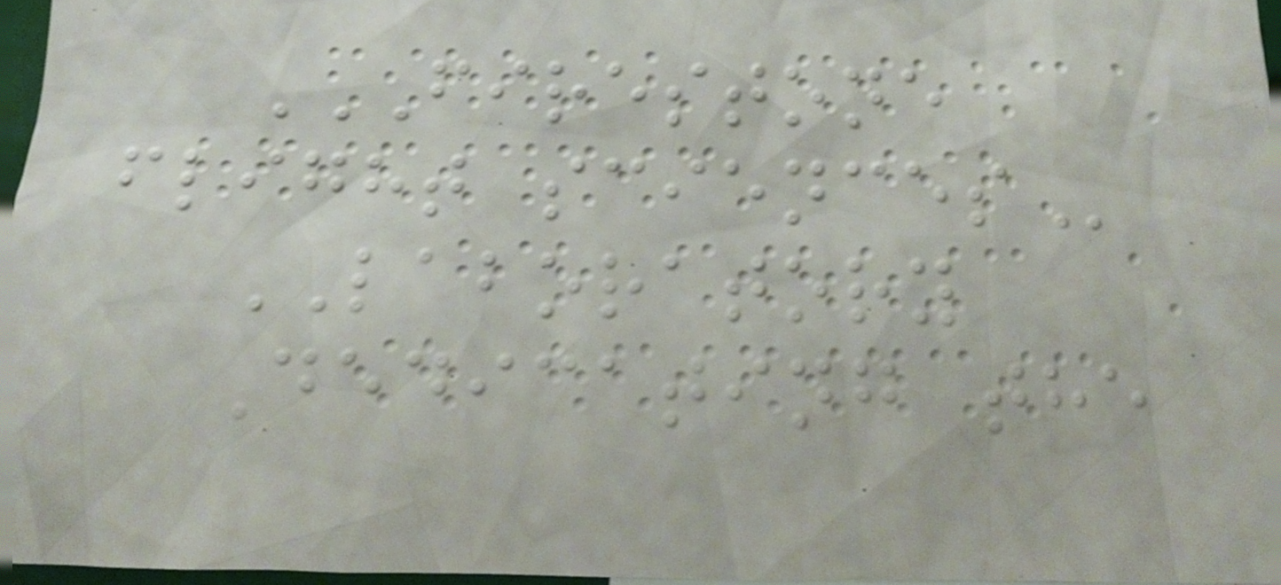FIRESTONE
FLIGHT SCIENCES
LABORATORY
Dedicating the
